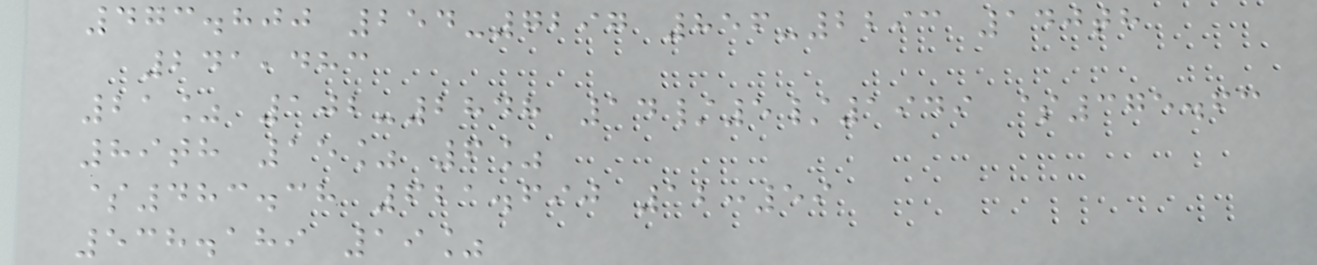473.800 254-7297 856-2293 140th
241,483
21% 102-2848 14/5/1949 $375.63
89th 15% 6%
$483.38 621.690 12:59
538.189 19%
